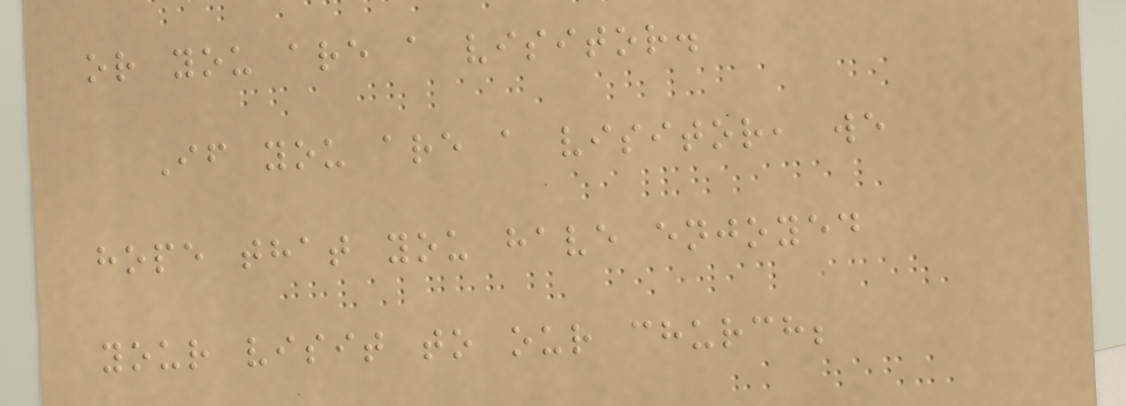or you are a visitor.
If you are a visitor, we
hope that you have enjoyed
your visit to our church;
